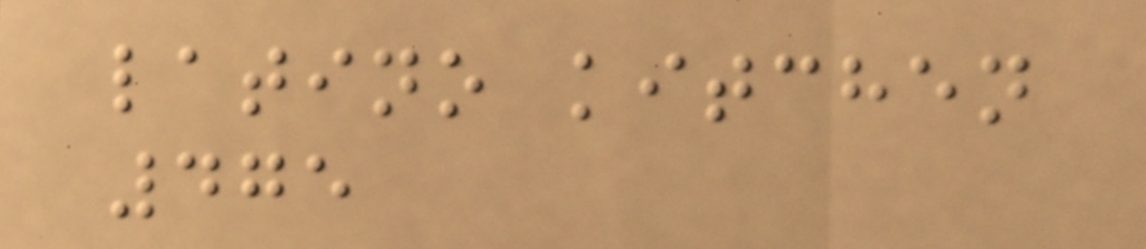latino kitchen
475
